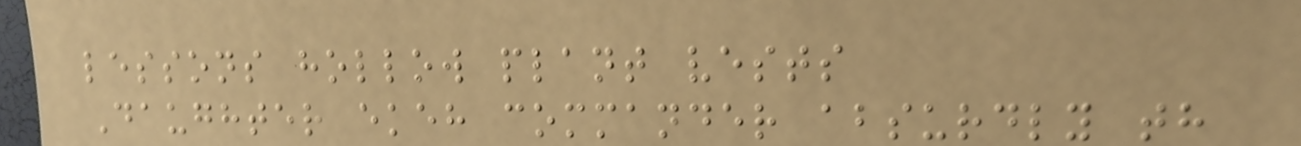lessons hollow plant vests
Daughter ekeh commander absurdly th
